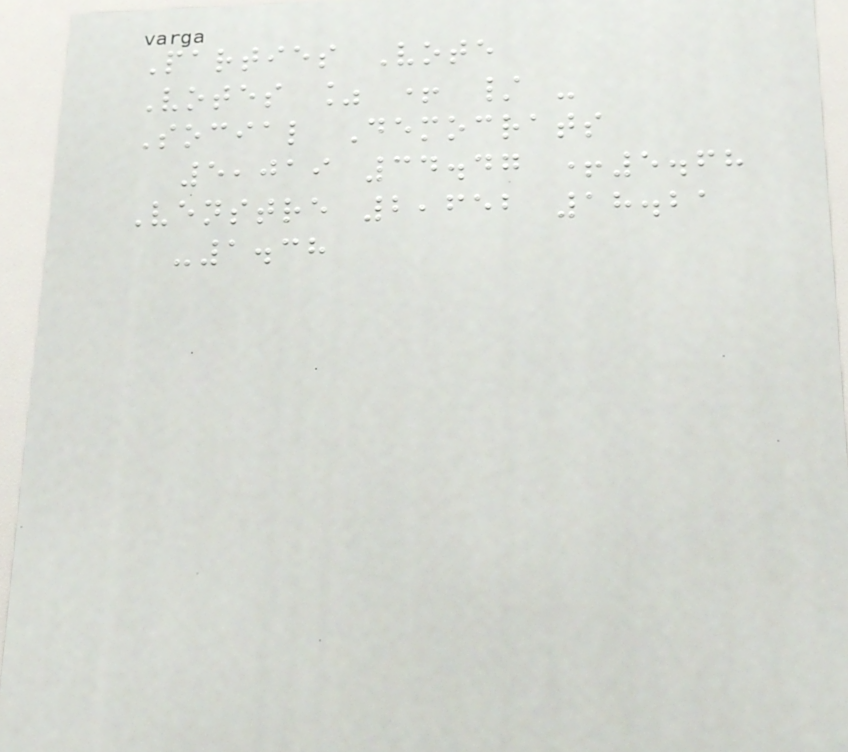Parties Vote
Votes % + / -
Social Democrats
5,019 34.47 +5.68
Venstre 2,652 18.21
-1.38
